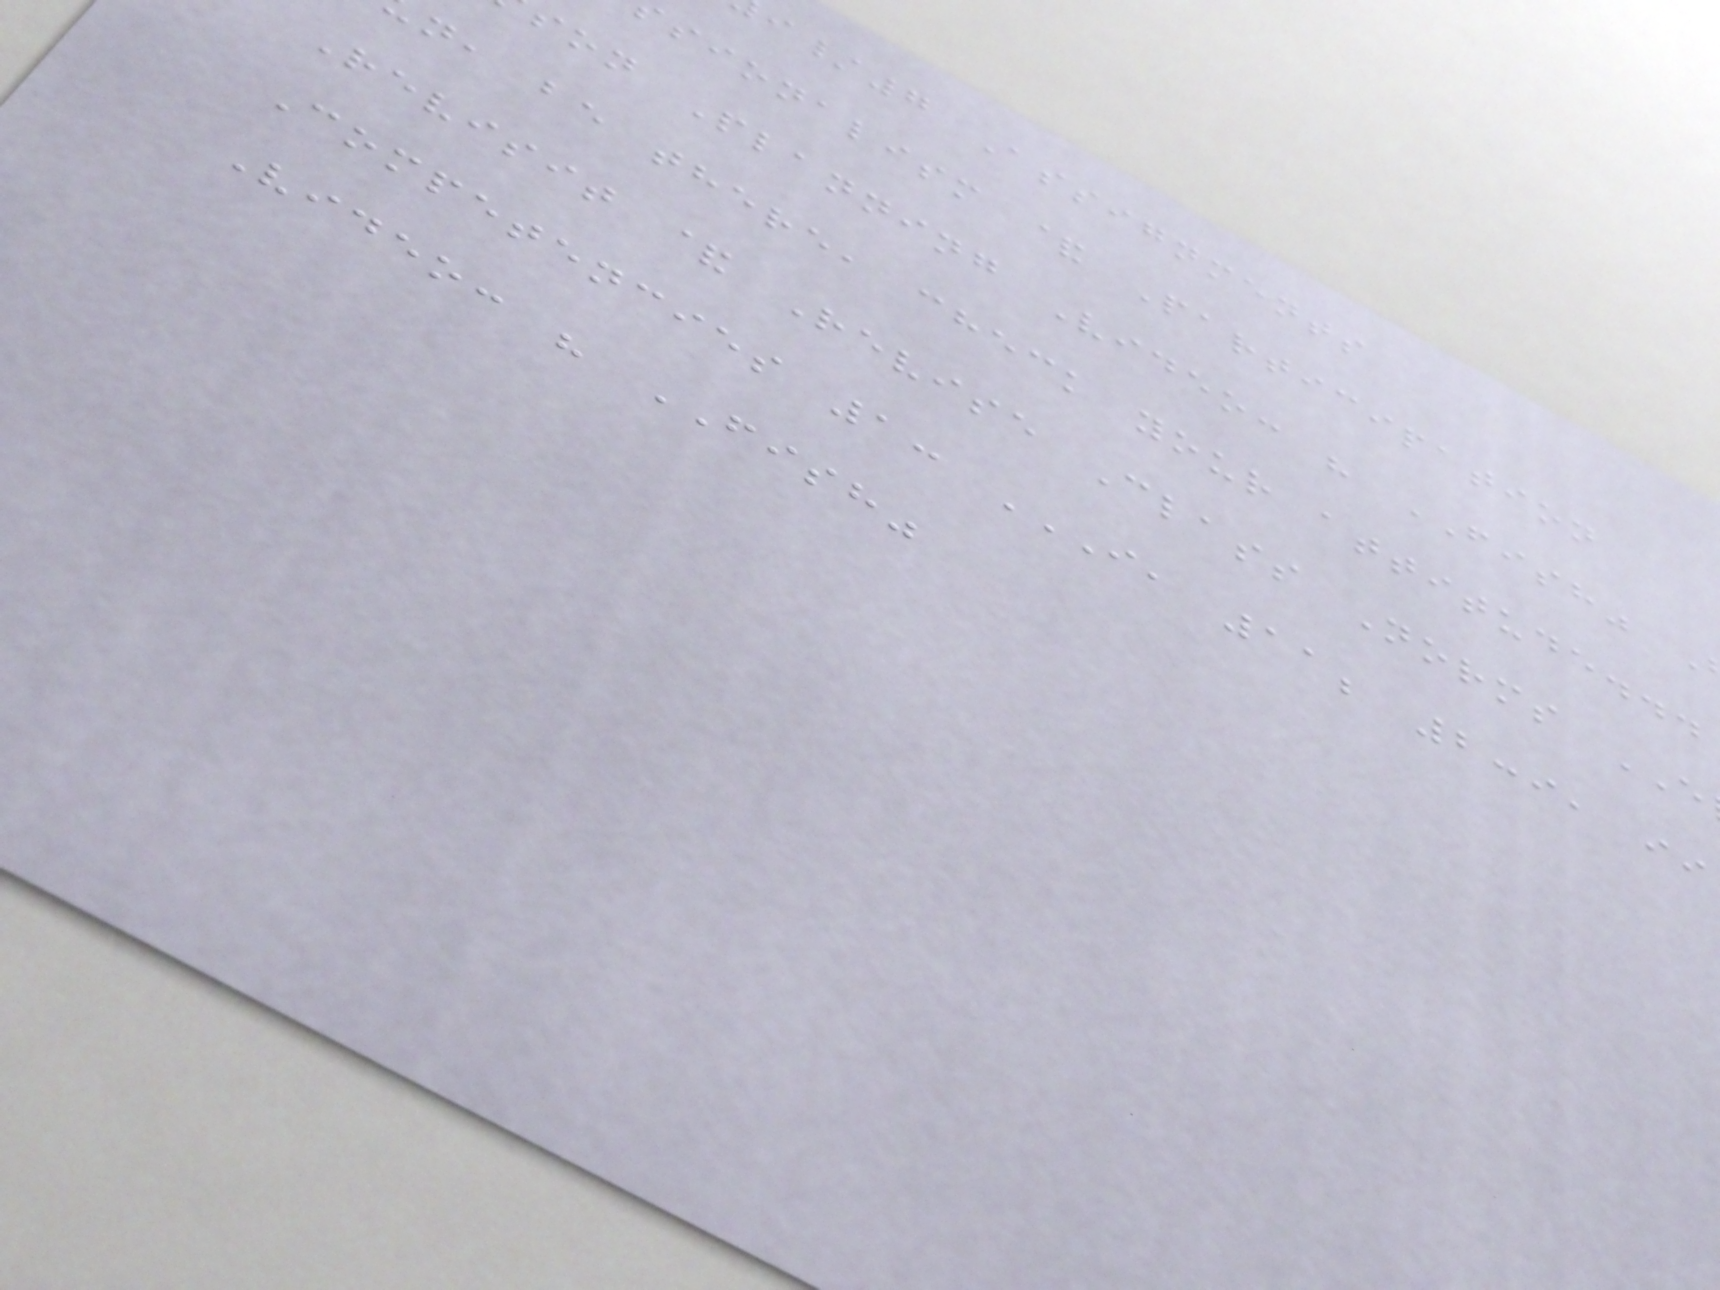/7 Assignments
sionalism & Participation
son Planning Video: " FISH"
n, be there, check your attitude...
Revisit & Revise Class Norms
Video: " FISH"
